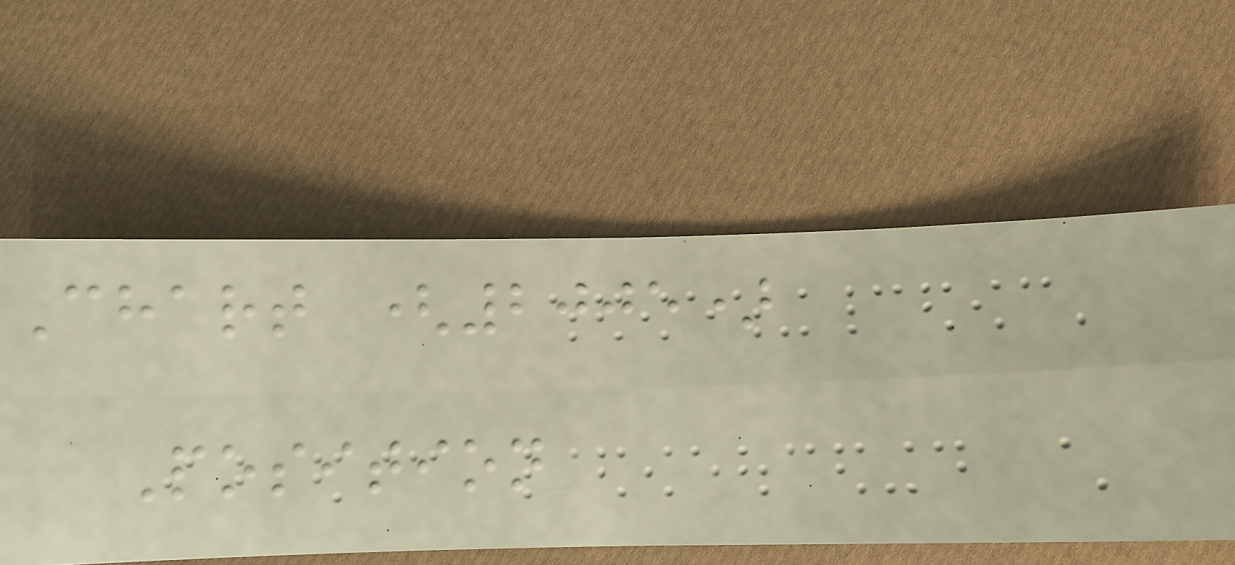Chart (2005)
Position
